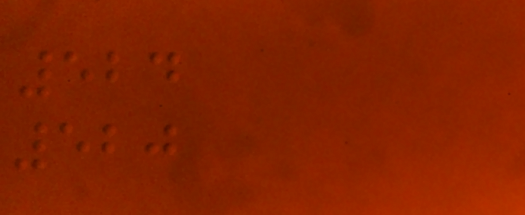524
520
